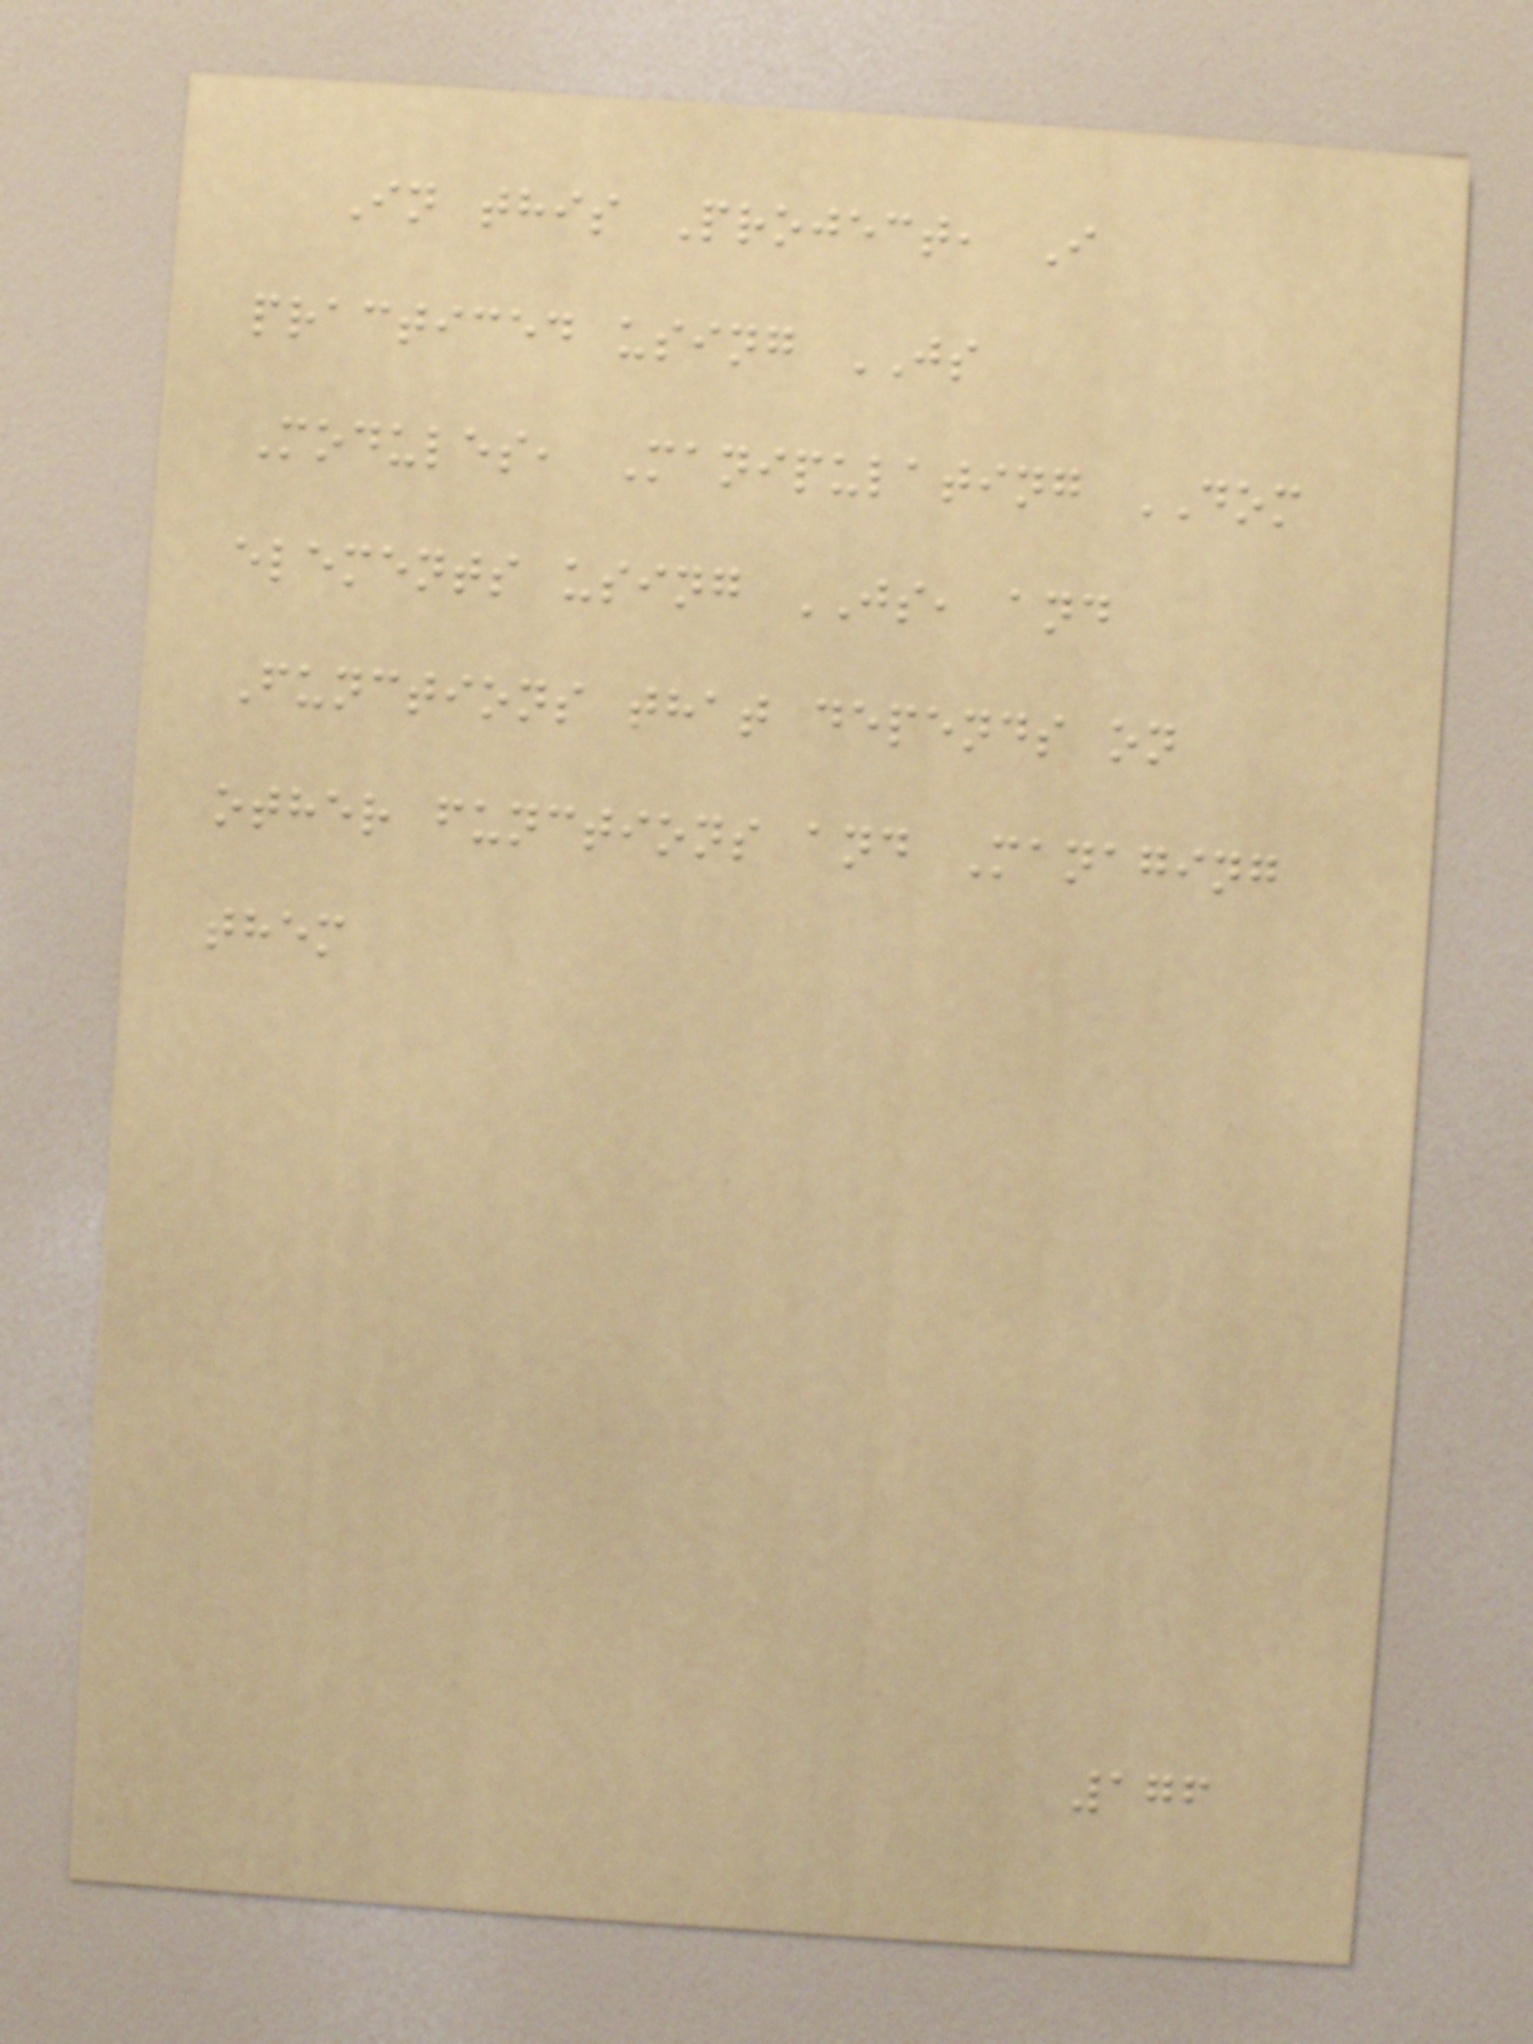In this Project, I
practiced using JS
Modules, Manipulating DOM
elements using JS, and
Functions that depends on
other functions and Managing
them
176
